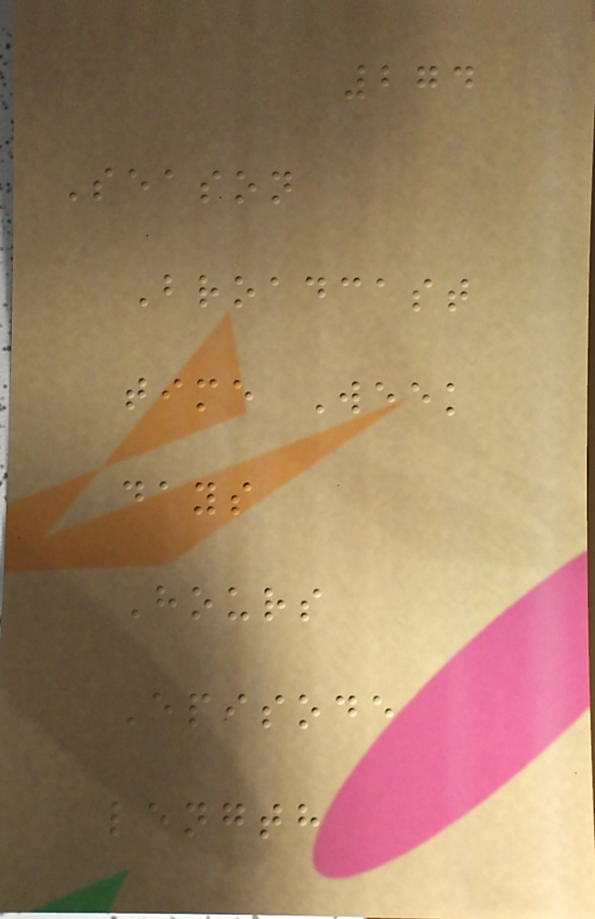274
Season
Broadcast
time Week
days
Hours
Episode
length
